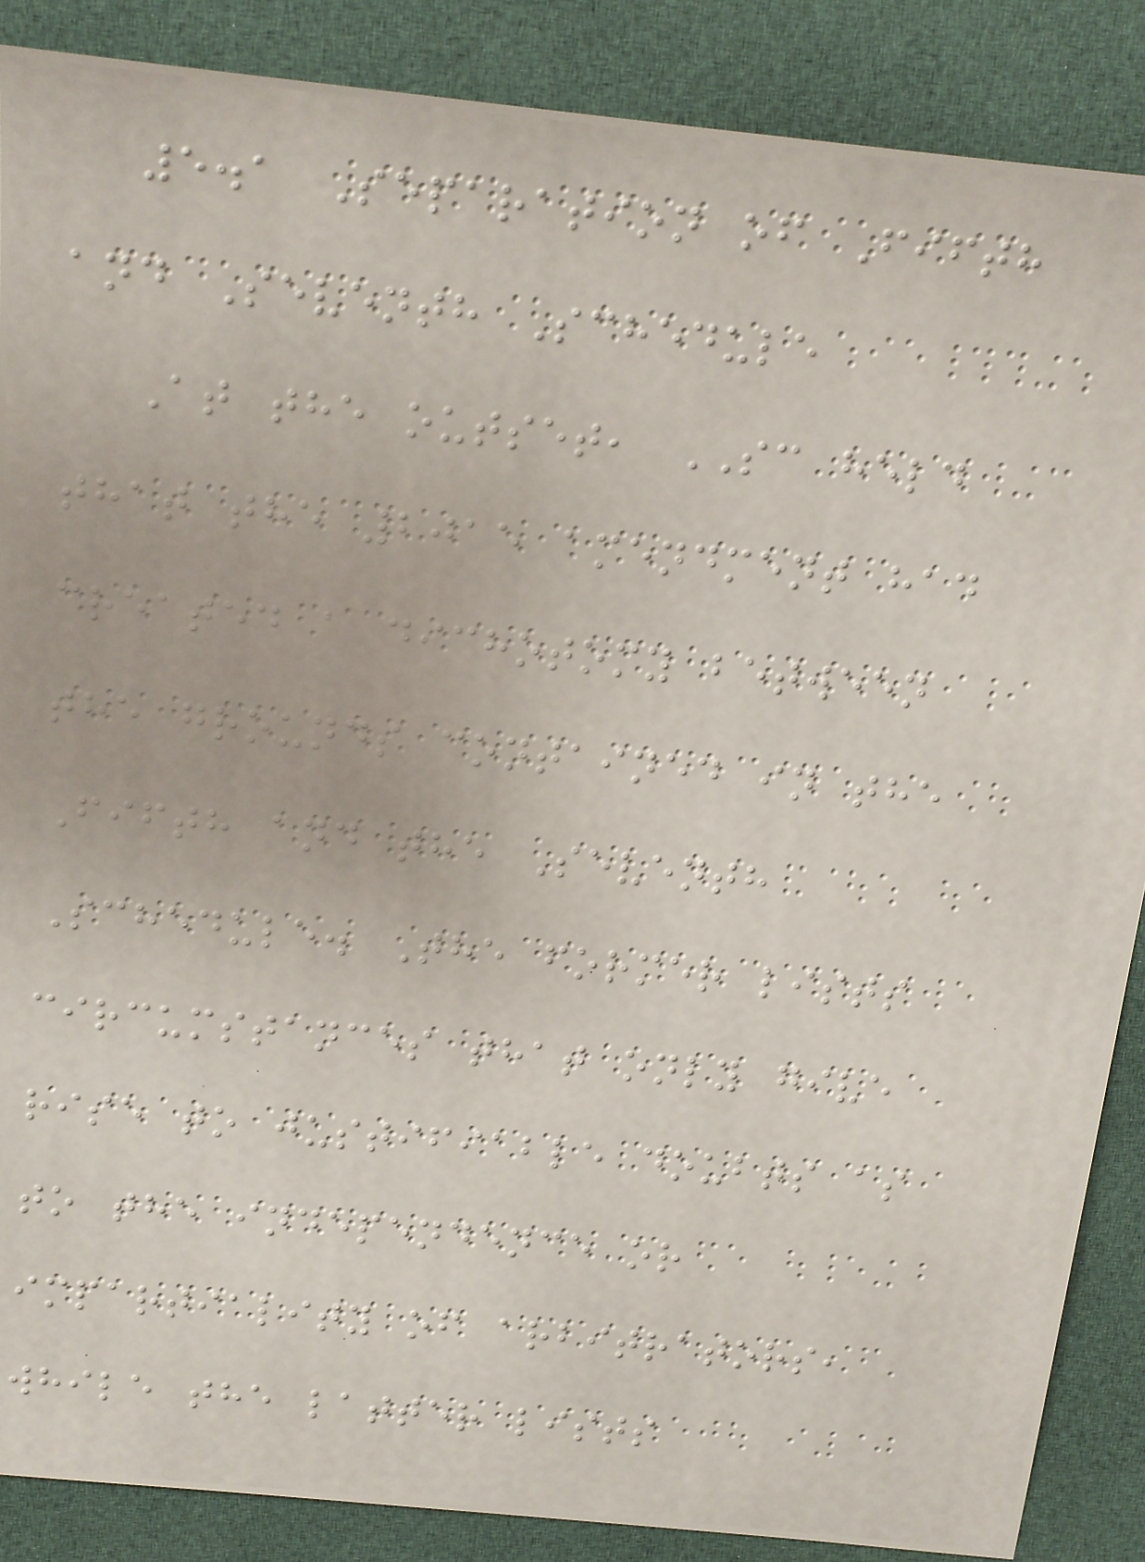5.1 Separation of Fifth
and Seventh Schedule
At the outset, SC held
that the 2015 amendment had
created a dichotomy between
the grounds contained in the
Fifth and the Seventh
Schedule. The former lists
circumstances that only give
rise to justifiable doubts as
to the independence or
impartiality of arbitrators,
while the latter lists
